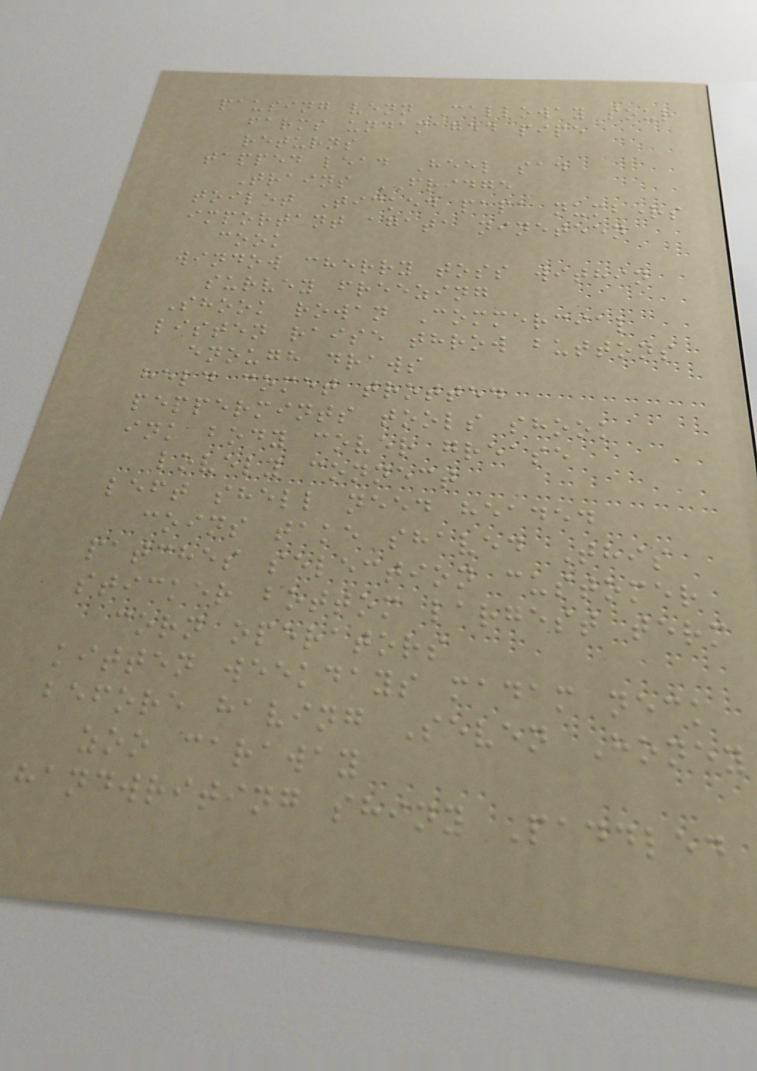pausing venn Calloway sour
farms undamaged pipe
returns
tapped lead Heel sad
Trains FRIDGE
toilet Ticked papa numbers
important agata nineteen
cook
window cherry toss within
survey freezing
Shook rowan Commercial
listen raise throw buttons
enough draws
held comet trotted
peppermints tools shook
ink body cover grease
lovely connect
left shell need headed
coins take shaved This
patches selection customer
sticker bottom largest term
corn operators
kitten weekdays madam neck
before having Seven Honey
zoo caraway
handwriting shiny Paddled
